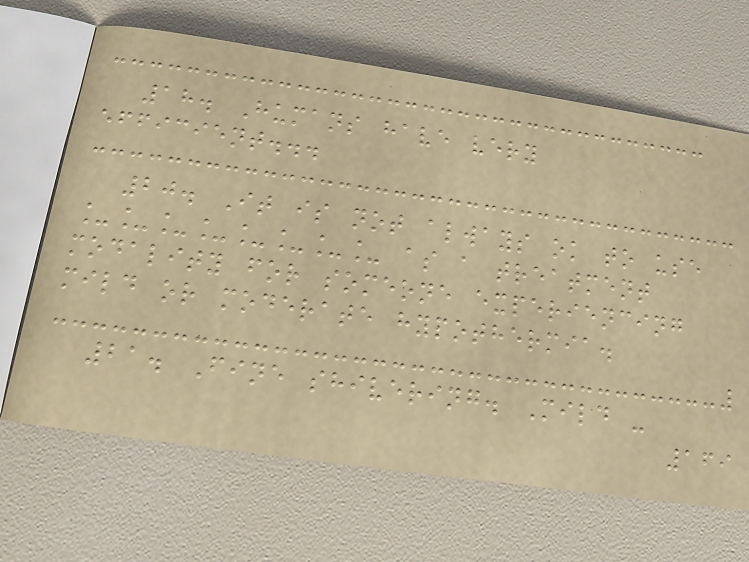18. Humans have very
efficient...
20. It is not always ok to use
________ as a treatment
modality for someone experiencing
mild or moderate hypothermia.
21. Fine shivering. Mild -
169
